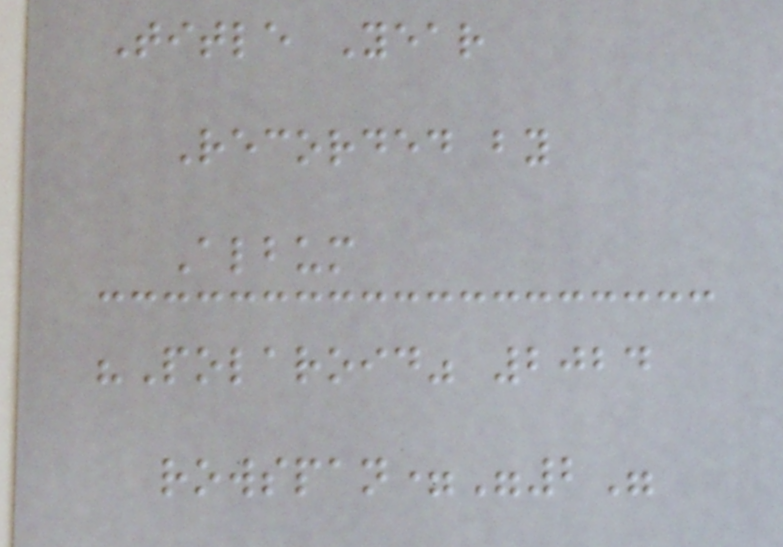Title Year
Recorded by
Album
"Polaroid" 2024
rowspan="2"
